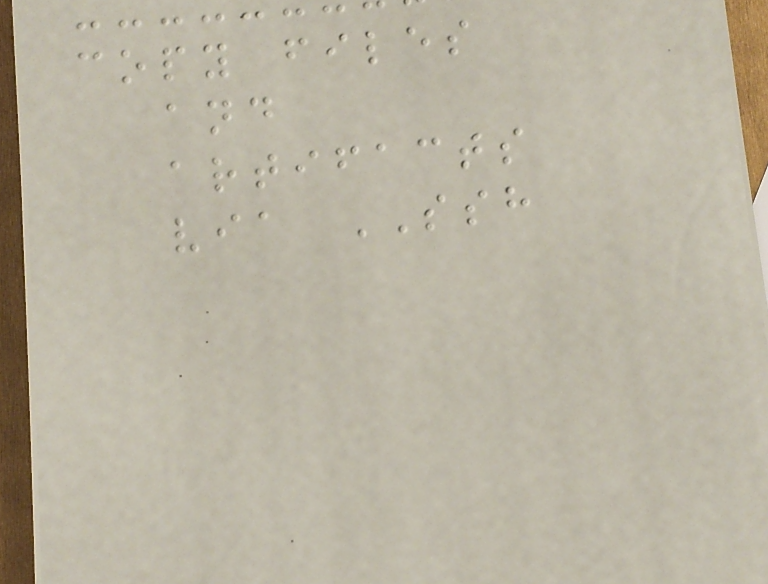copy files
and
artifacts
via SSH
